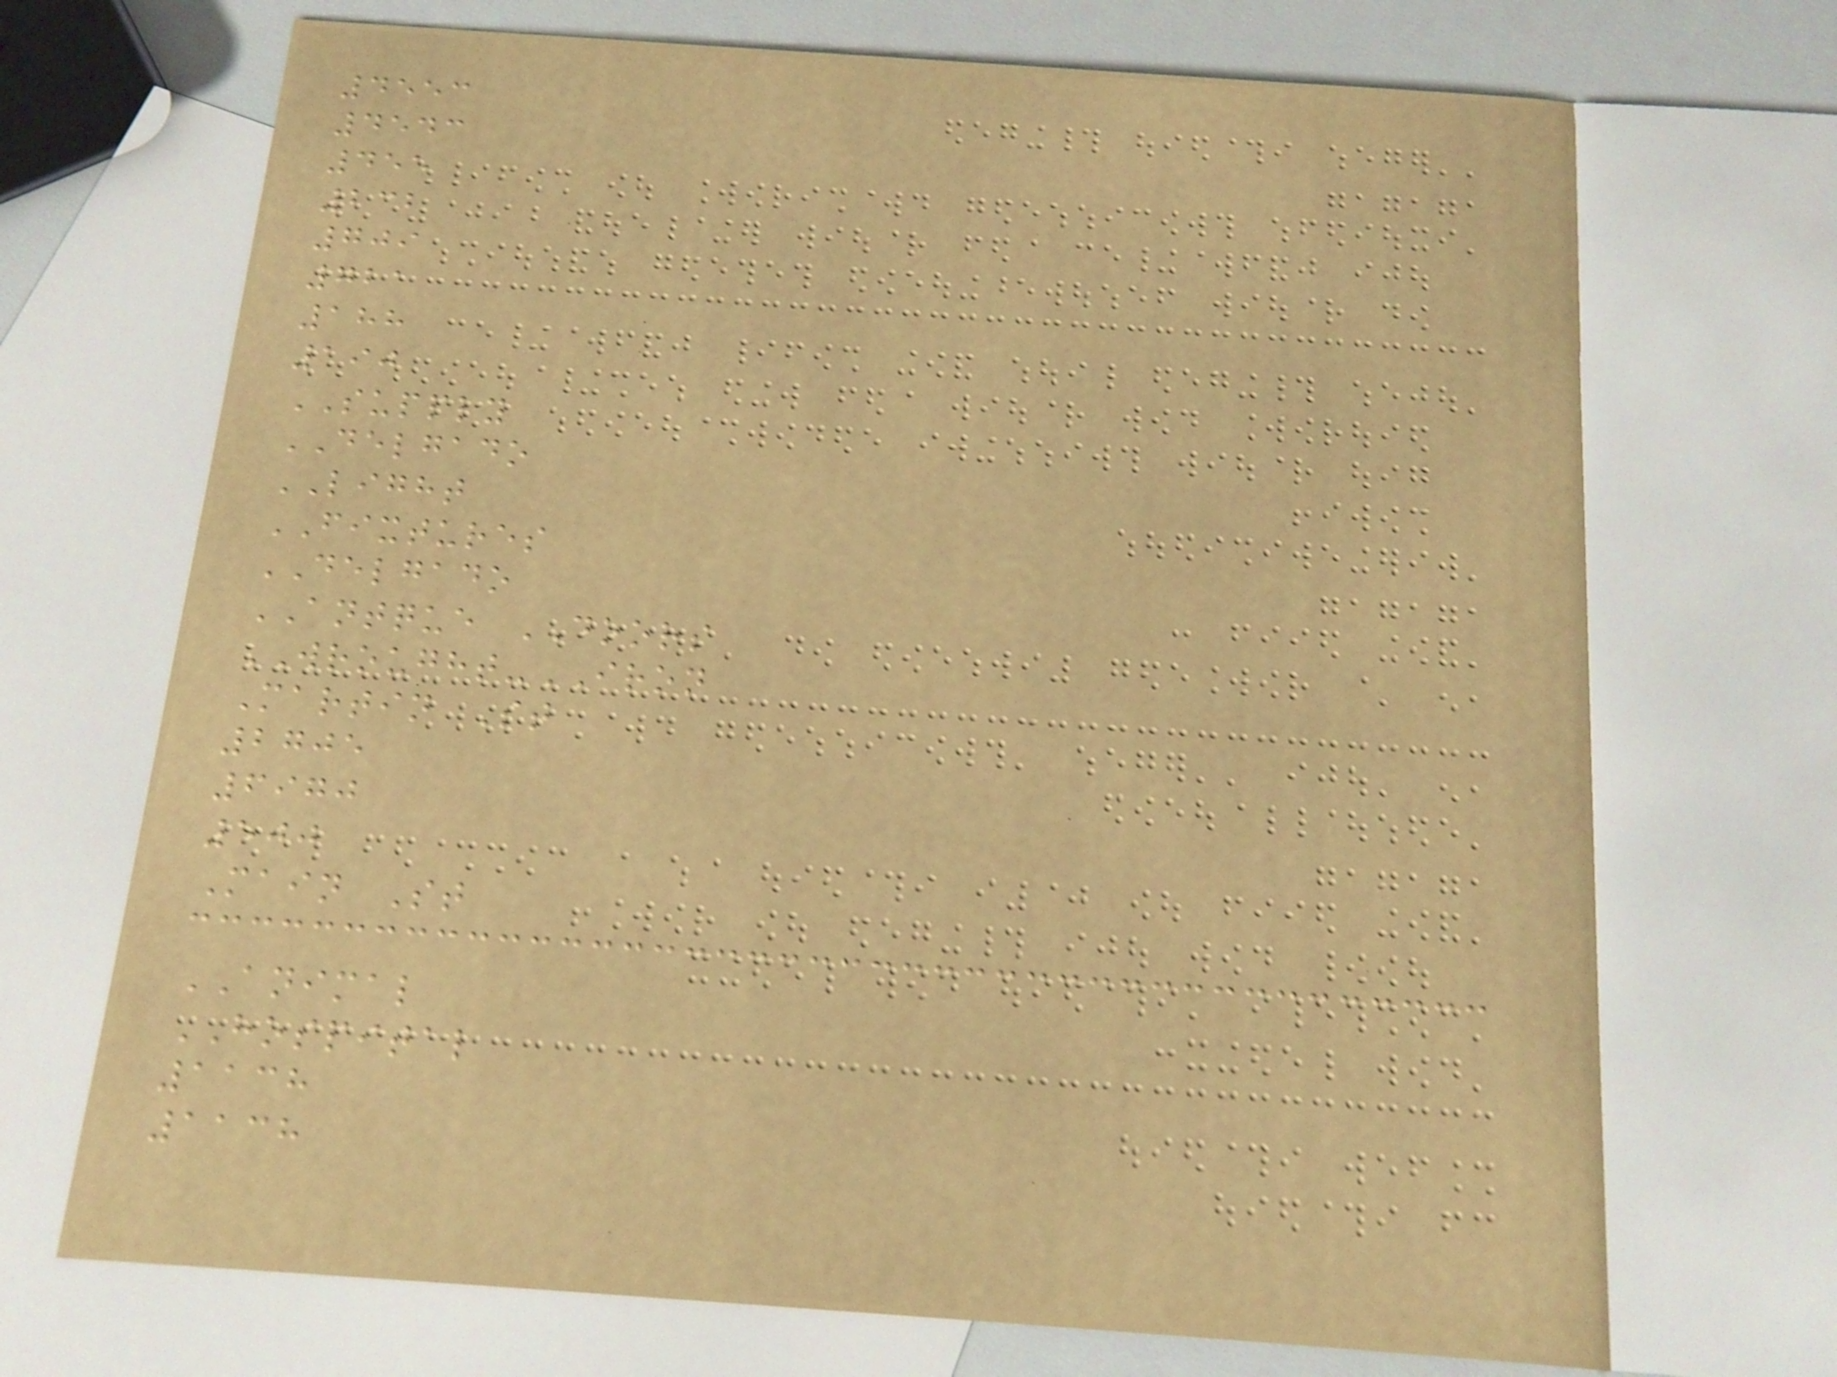4553
4543
455
232
709
721
188
190
SUPPLY
DELGADO
LIGHT
FIXTURES
DELGADO
ANTQUE DOORS
WROUGHT-IRON
Martin St
2705
6970
500
Main St
ANIMAL
HOSPITAL
1138
1138
